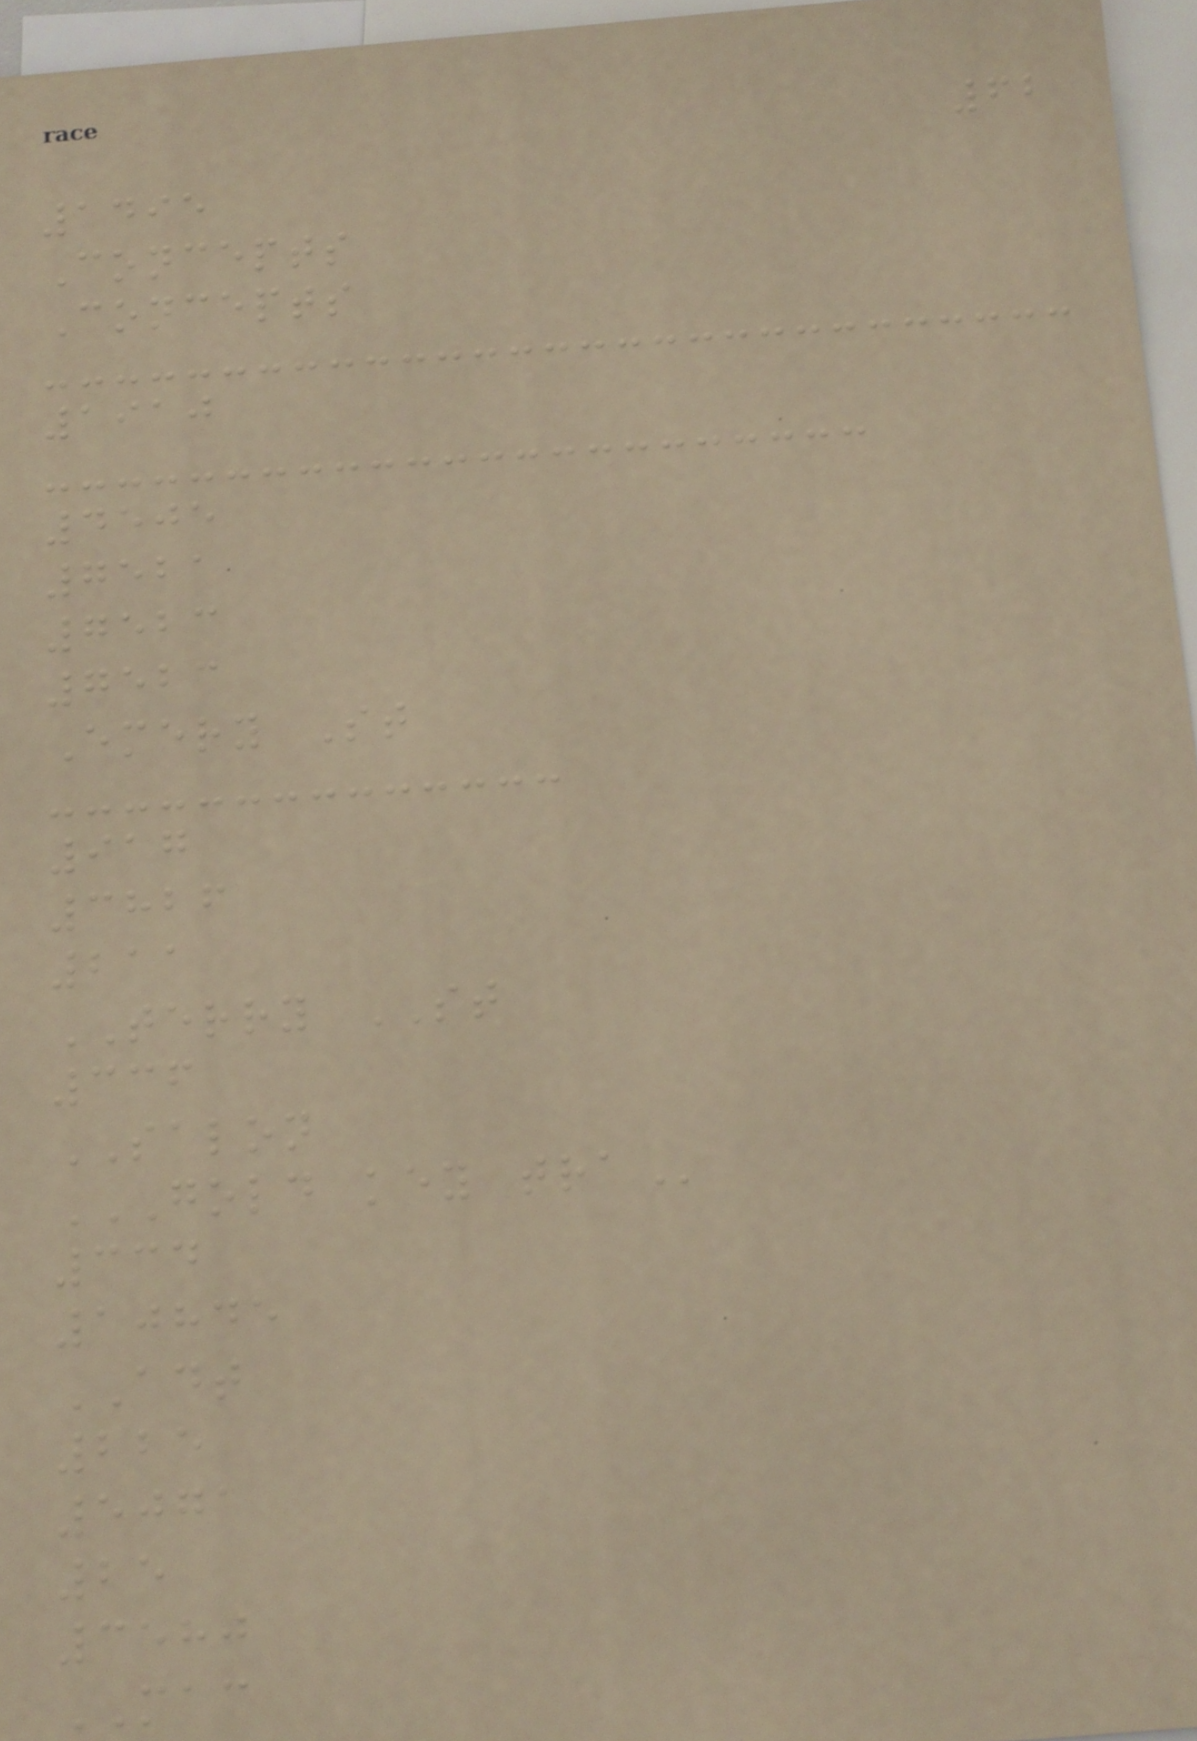62
1495
Concepts
Concepts
1910
4505
7521
7523
7523
Emery St
917
3826
211
TERRY ST
336
SALON
GOLD KEY TRA
334
10845
ADT
225
5071
25
3580
MAC
